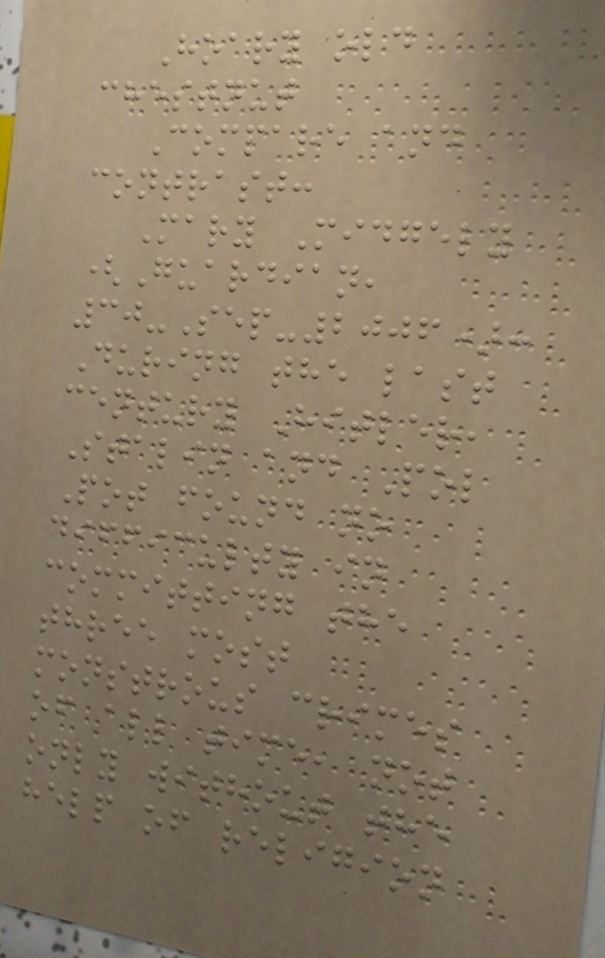Hoary old
chestnut
Compare and
contrast:
Mary Midgely
(Guardian,
30-Sep-2006):
During the last
century Hitler,
Stalin and Pol
Pot found no
difficulty in
committing the
three most
monstrous crimes
of all time, not
only without the
help of religion
